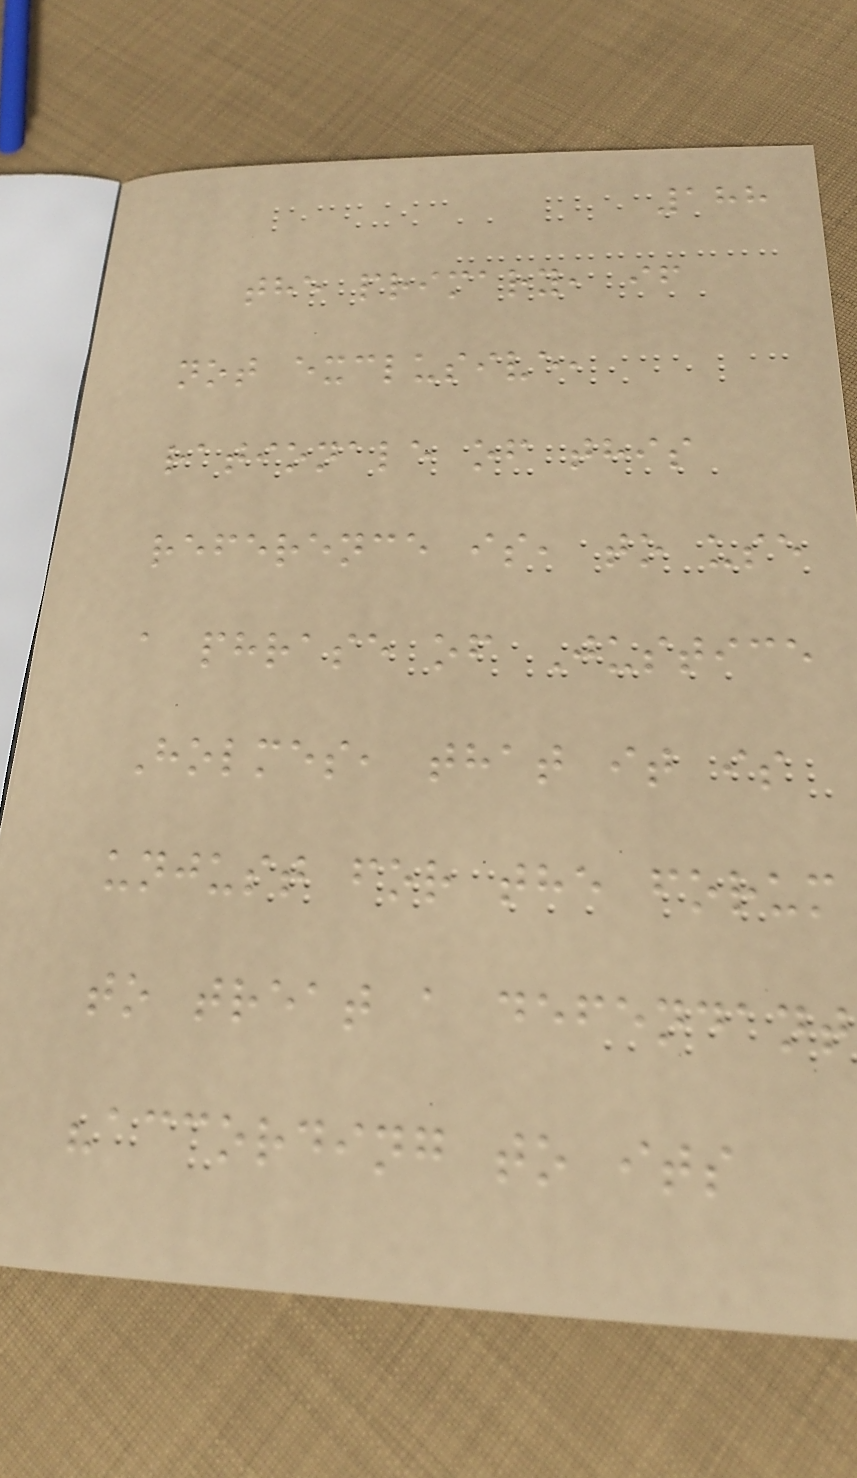188
the primary, if
not exclusive,
rationale of this
reference is, to use
a phrase of Justice
Holmes, that it is
unjust for the forum
to treat a defendant
"according to its
